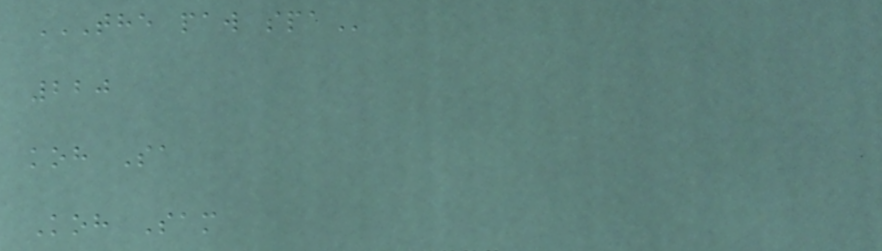THE PAW SPA
220
koh Sa
Koh Sam
